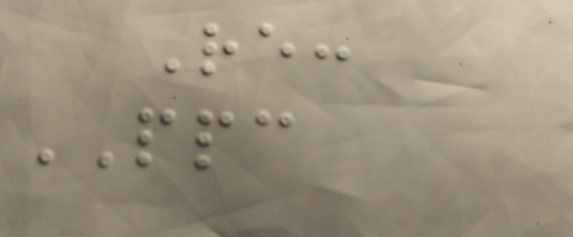Re:
PPC
